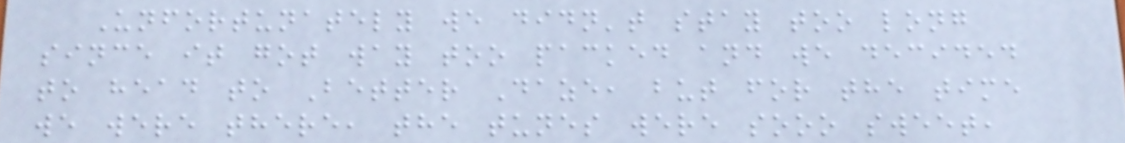Unfortunately we didn't stay too long
since it got way too packed and we decided
to head to Better Daze, but for the time
we were there, the tunes were sooo sweet,
